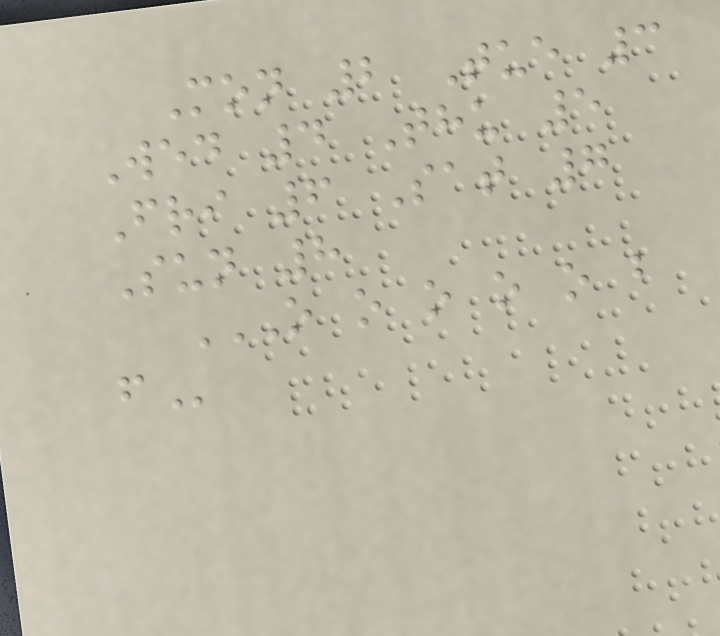Mon 2 Tue 3
Wed 4 Thu 5
Fri 6 Sat 7
Sun 8
O O O O O B
F
